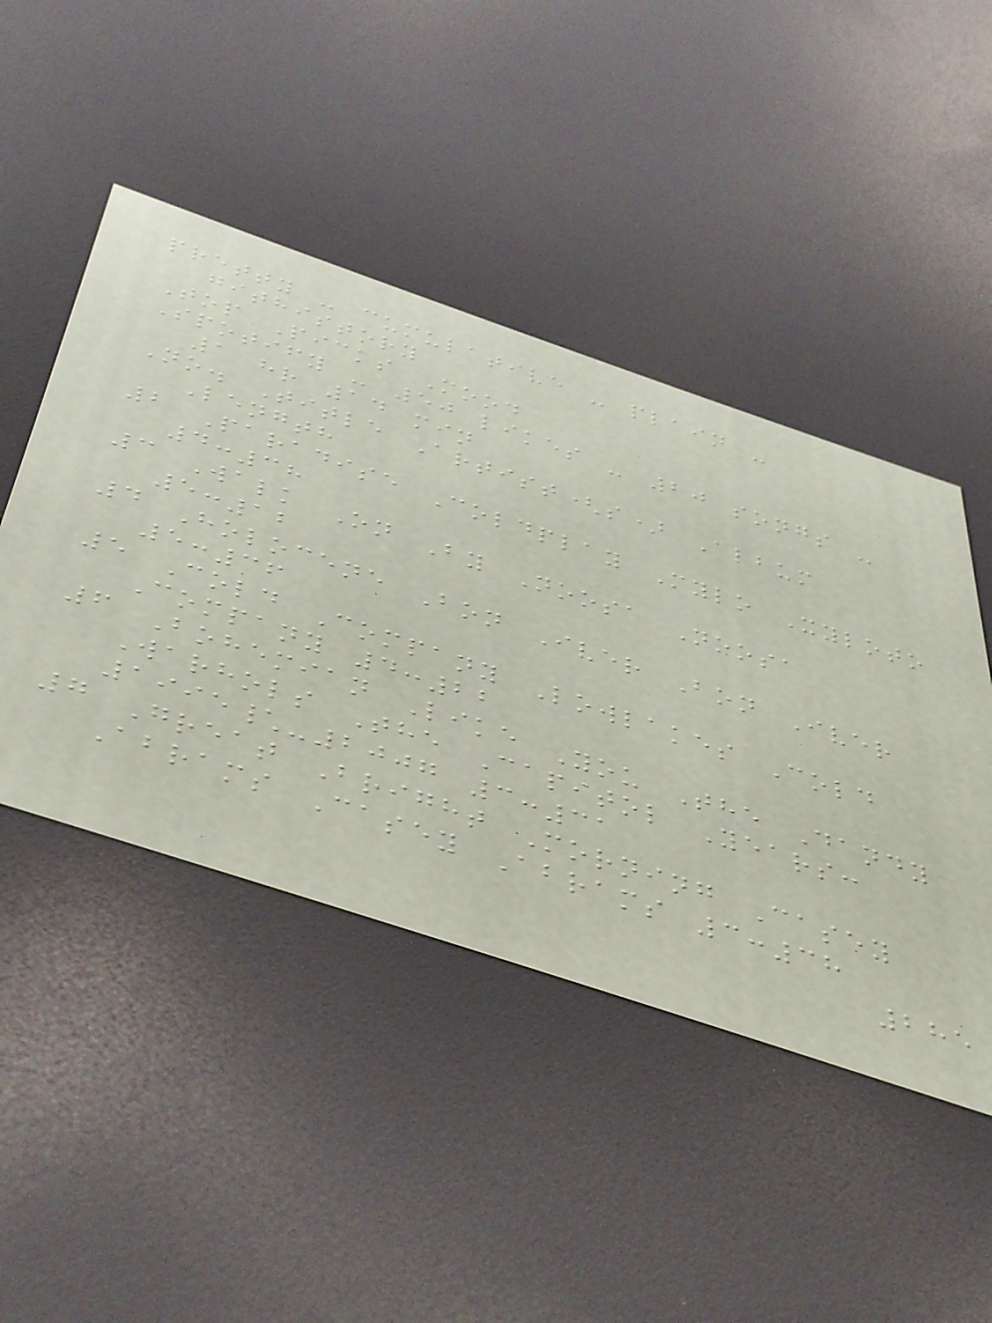pretty - cumulative - plain -
githistory
Top Picks Mood
Spotify - 50 likes - 20 songs -
1 hr 14 min
No. Title Artist(s) Album
Length
2 Paradise Coldplay Mylo Xyloto
4:38
3 Walk On By Noosa Noosa
5:12
4 Holocene Bon Iver Bon Iver
5:36
5 Cold Company Lowlakes Cold
Company 4:22
6 Bohemian Like You The Dandy
Warhols The Capitol Years:
1995\-2007 3:31
7 Great Bright Morning Casey
Abrams Casey Abrams 3:38
285
